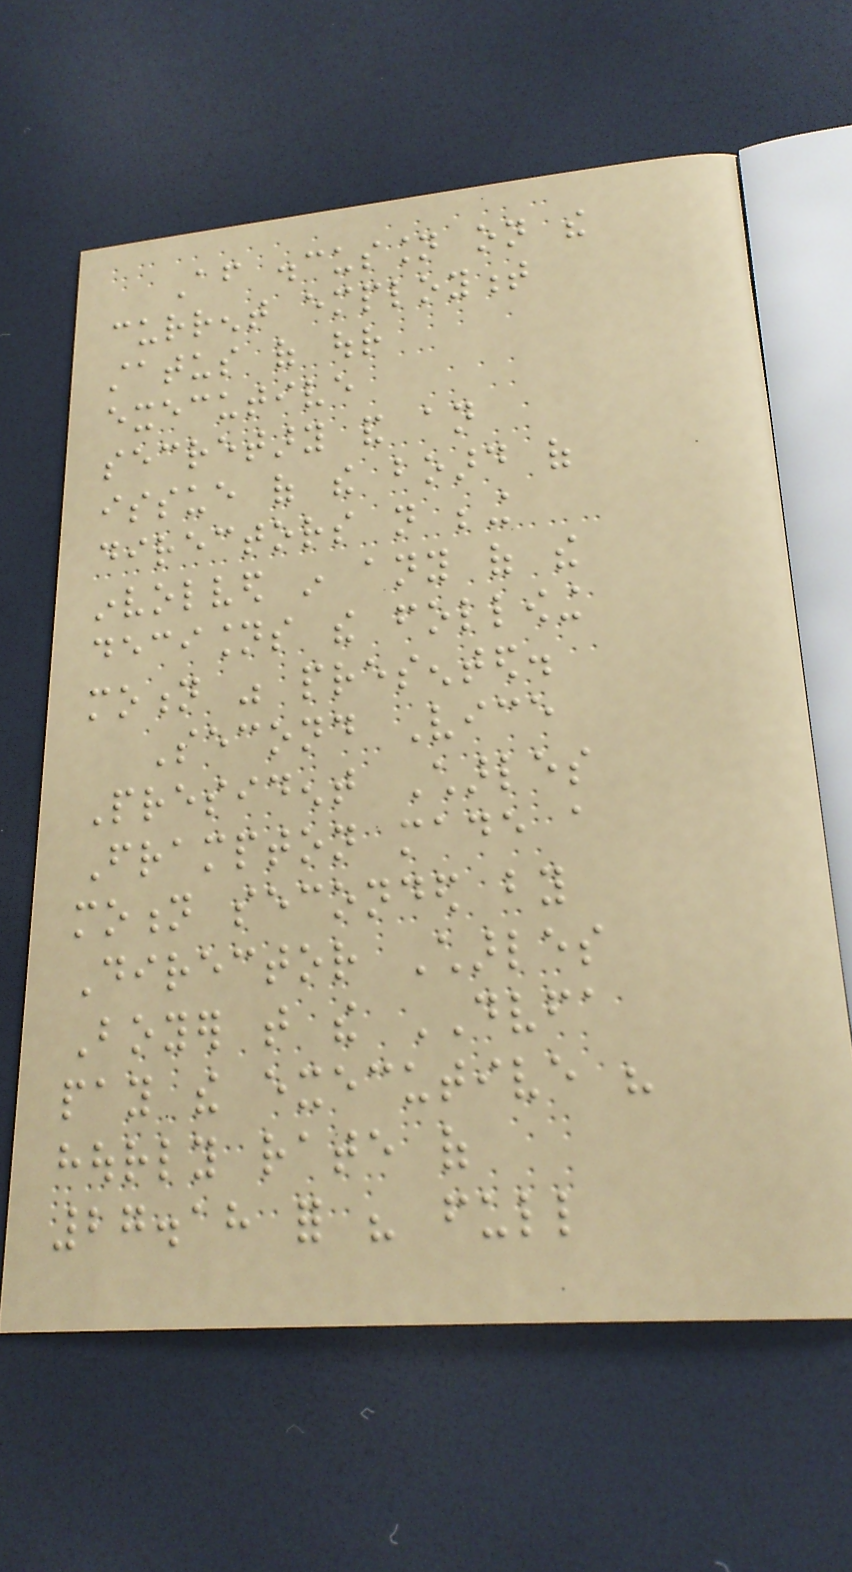After discussion on the
current employment
status of our
executive
secretary and an
issue of the board of
directors not being
involved in any of the
decisions the following
motion was presented.
Second Vice
President Charles
Frampton made a
motion seconded by
Director Charles
Boyer that the DVFA
pay the executive his
hourly rate of
27.18 for his full
